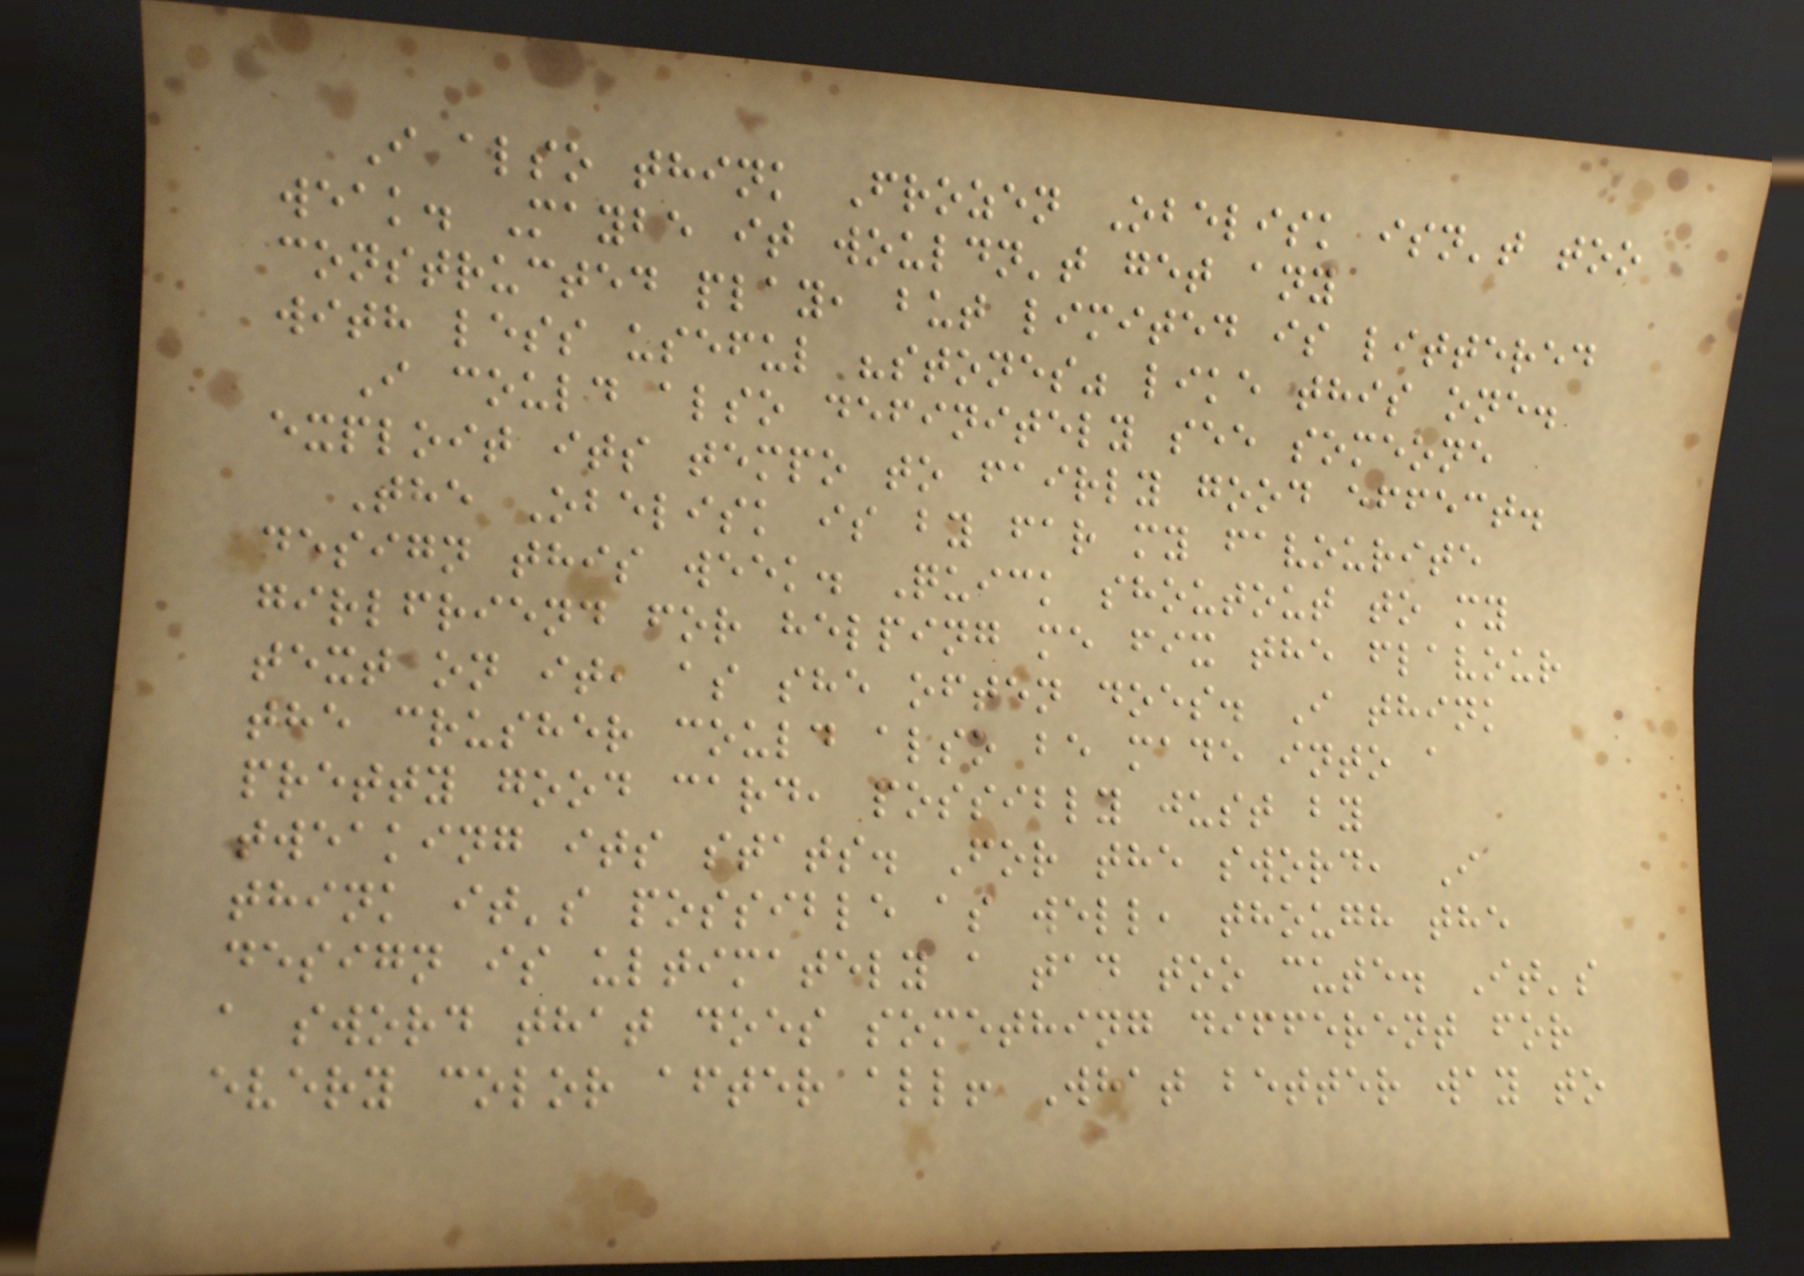I also think Frozen Obelisk isn't too
weak. Maybe it wouldn't get any
constructed play, but limited is littered
with less useful "stones" like this one.
I could also definitely see someone
exploit its tempo to fairly good effect.
The Obelisk is by far my favourite
design this week. Quick shoutout to my
girlfriend for helping me fix the flavour
text on it, as she often does. I think
the crusher could also be made into a
pretty good card, possibly just by
tweaking its stats. For the sword, I
think it's possible as well, though the
design is ultimately a tad too cute. It's
a sword that does something different for
every color after all! What better way to
